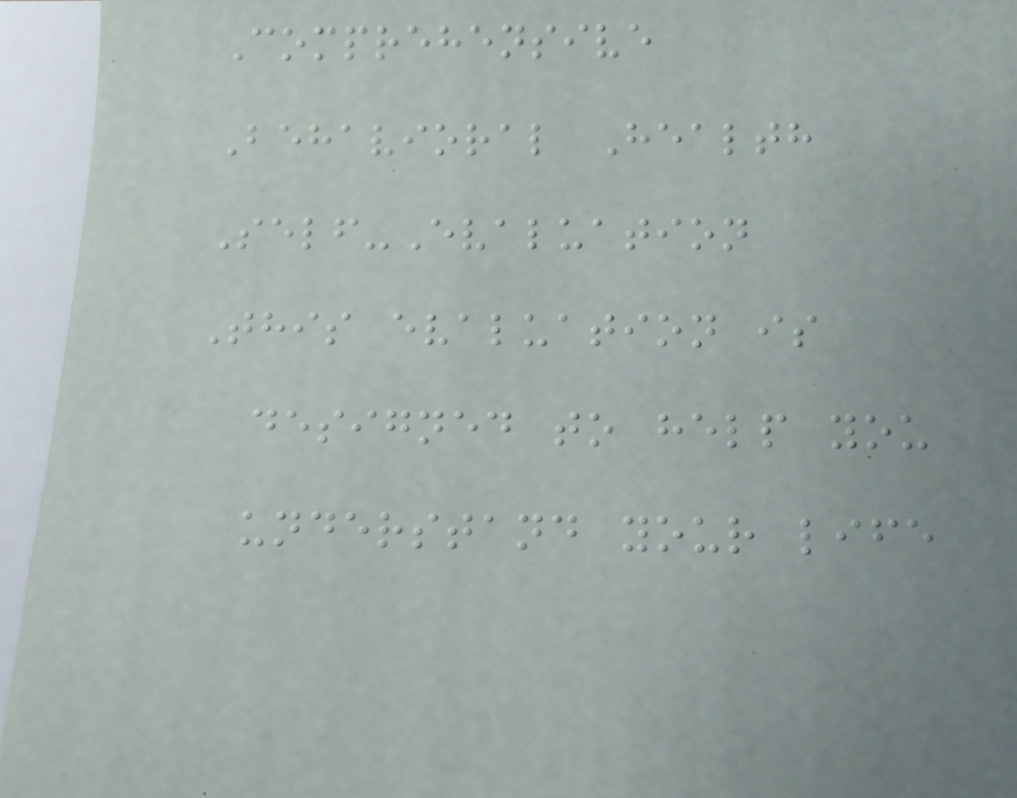Comprehensive
Behavioral Health
Self-Evaluation
This evaluation is
designed to help you
understand your life
